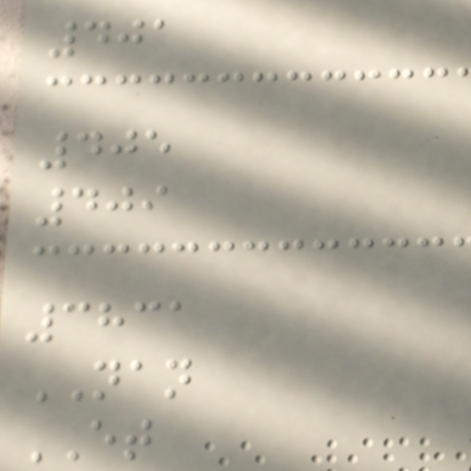401
405
409
3831
NAN
ET
